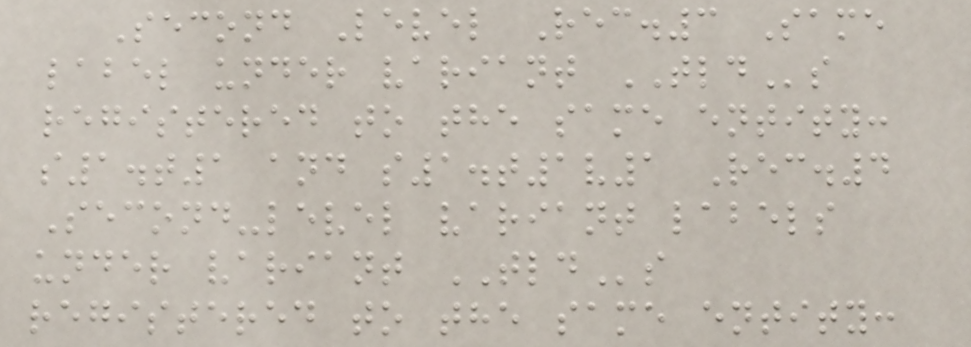Second Level Rec.3 Same
label under variant TLDs
registered to the same entity:
s1.t1 and s1.t1v1 Rec.4
Second-level variant labels
under variant TLDs
registered to the same entity:
